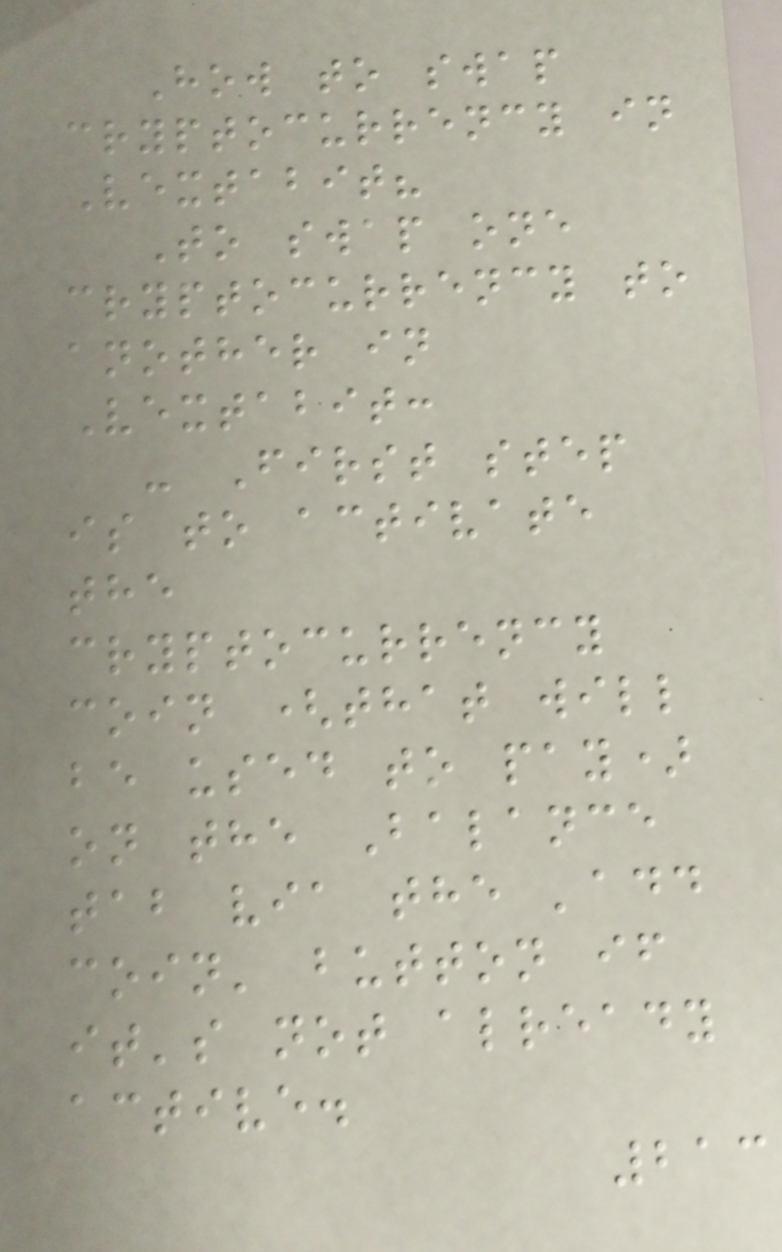How to swap
cryptocurrency in
Vextabit?
To swap one
cryptocurrency to
another in
Vextabit:
- First step
is to activate
the
cryptocurrency
coin (that will
be used to pay)
on the Balance
tab via the 'add
coin' button if
it's not already
active.
213
